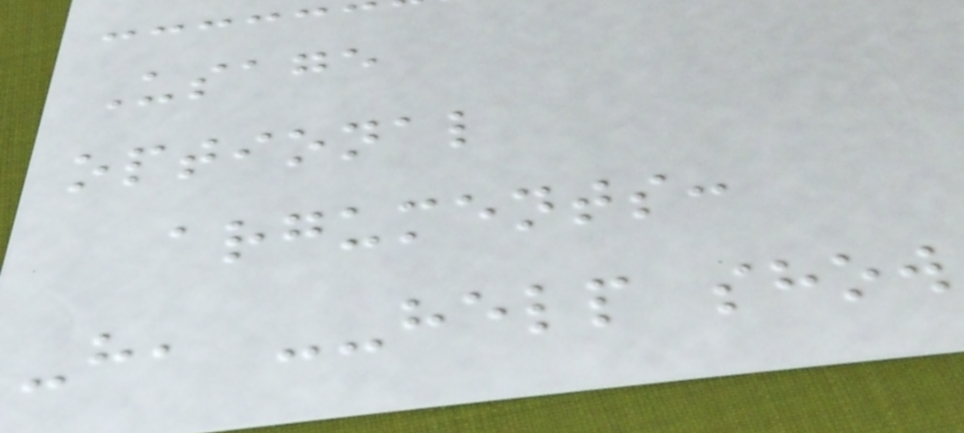Usage
optional
arguments:
-h, --help show
